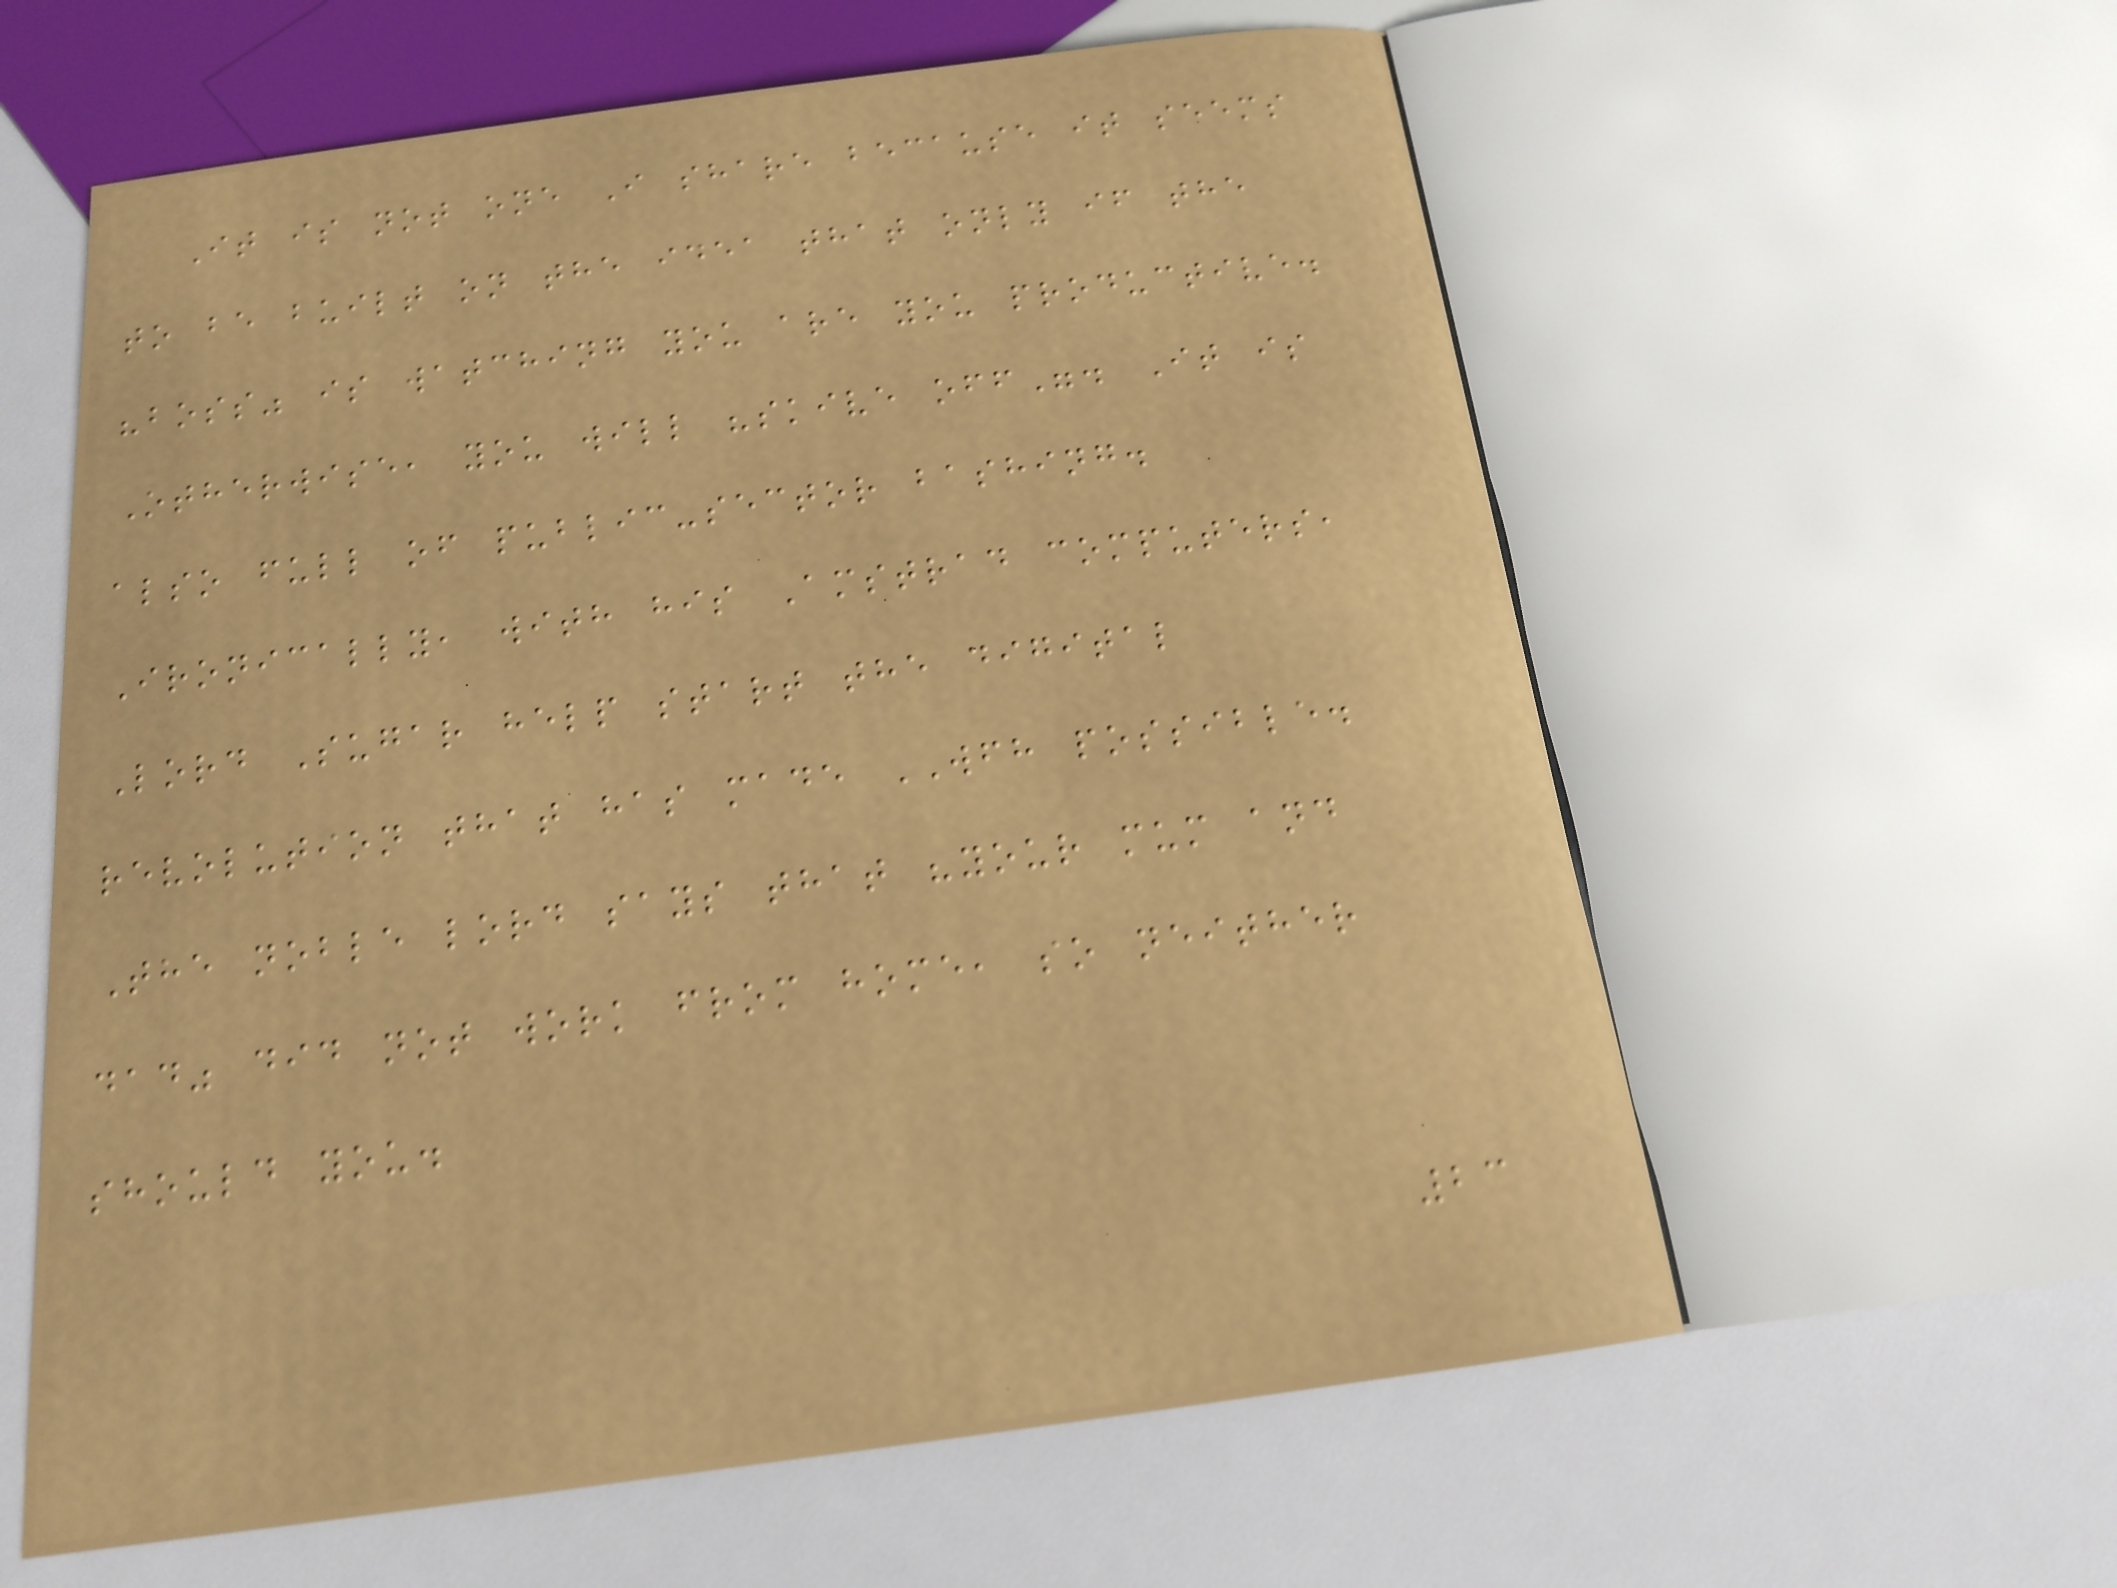It is not one I share because it seems
to be built on the idea that only if the
"boss" is watching you are you productive.
Otherwise, you will "skive off". It is
also full of public-sector bashing.
Ironically, with his Amstrad computers,
Lord Sugar help start the digital
revolution that has made WFH possible.
The noble lord says that "your mum and
dad" did not work from home, so neither
should you.
23
